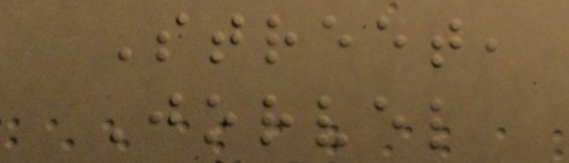Street,
Jorvel
